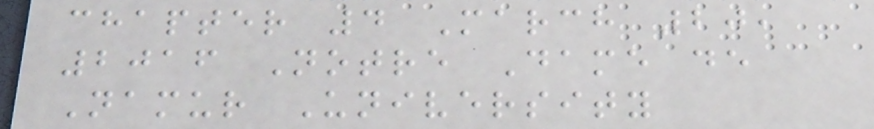chapter 4 March 20,
2016 Notre Dame de
Namur University
